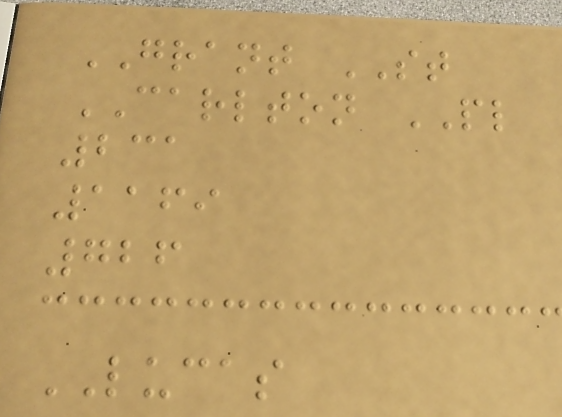GRANT ST
CARLTON PL
231
1169
726
LUCAS
